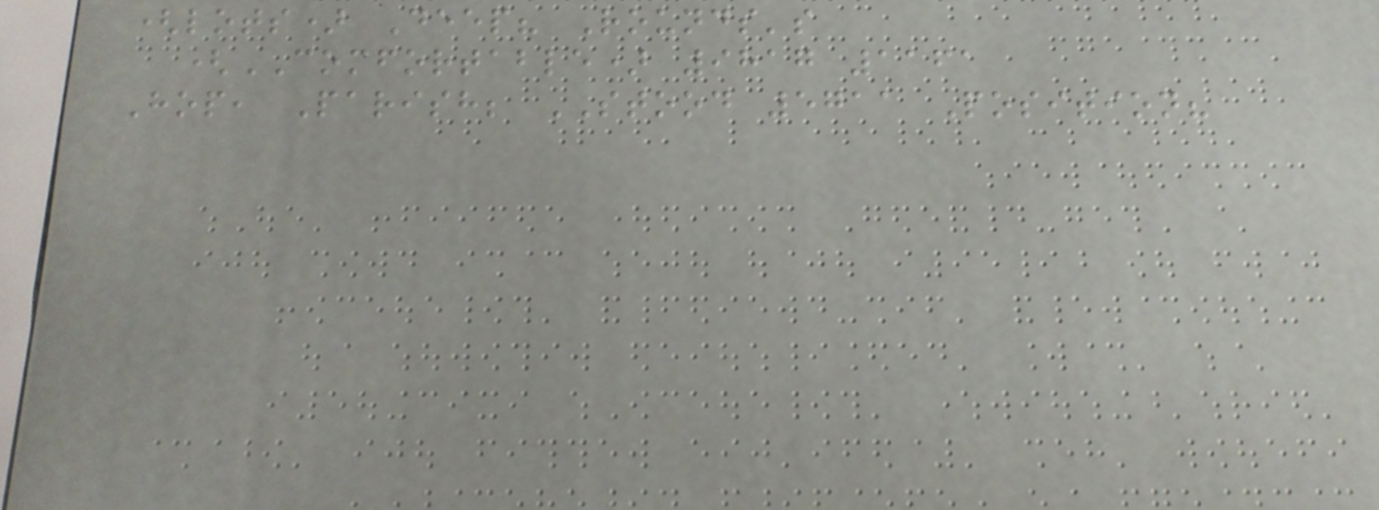(lots) Deep? Rounds's
(COMFORTABLE) 9817 1161
Hop, Parish; STOOD 5711 Position?
